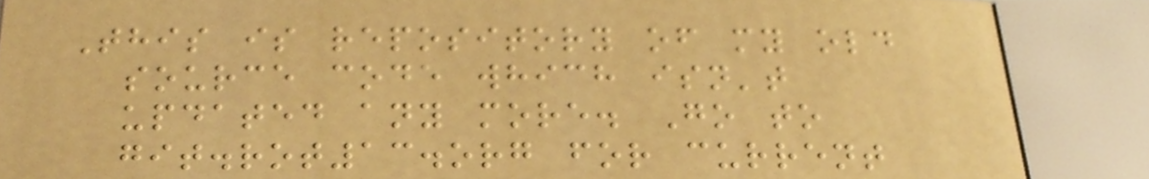This is repository of my old
source code which isn't
updated any more. Go to
git.rot13.org for current
